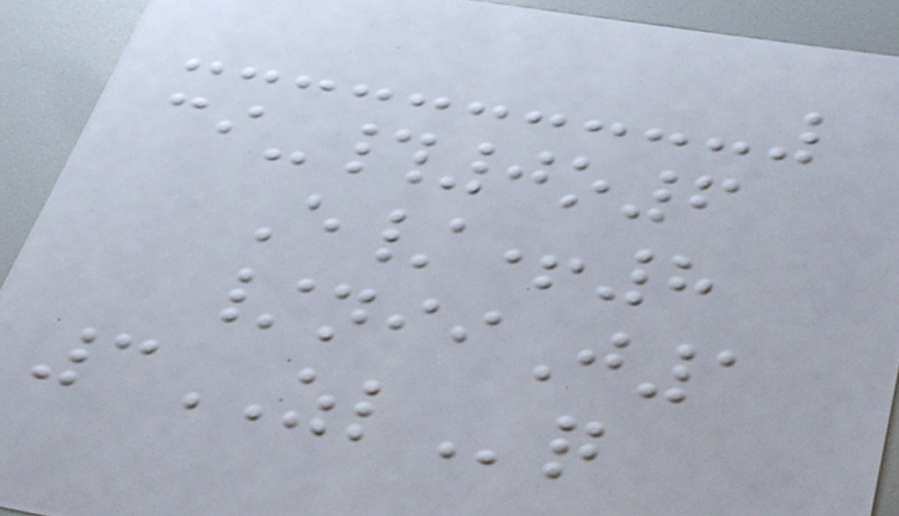ci-#0o6
E/+8
/niiJ1
3ZLq
